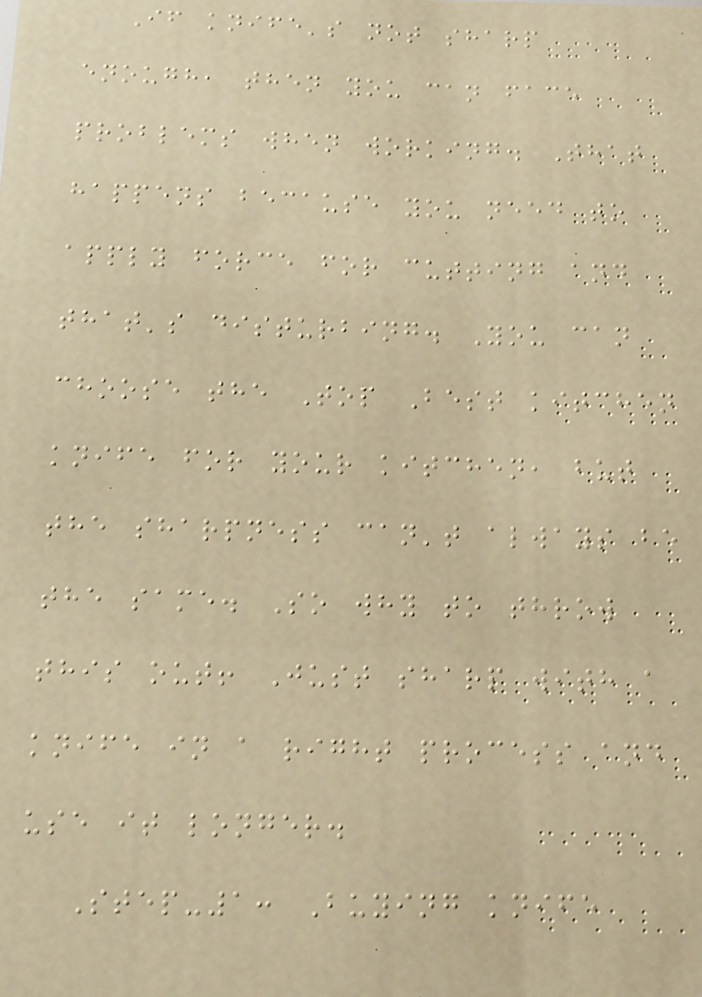If knife's not sharp
enough, then you can face
problems when working. That
happens because you need to
apply force for cutting and
that's disturbing. You can
choose the Top Best kitchen
knife for your kitchen, but
the sharpness can't always be
the same. So why to throw
this out! Just sharp with a
knife in a right process and
use it longer.
Step-1: Buying knife
